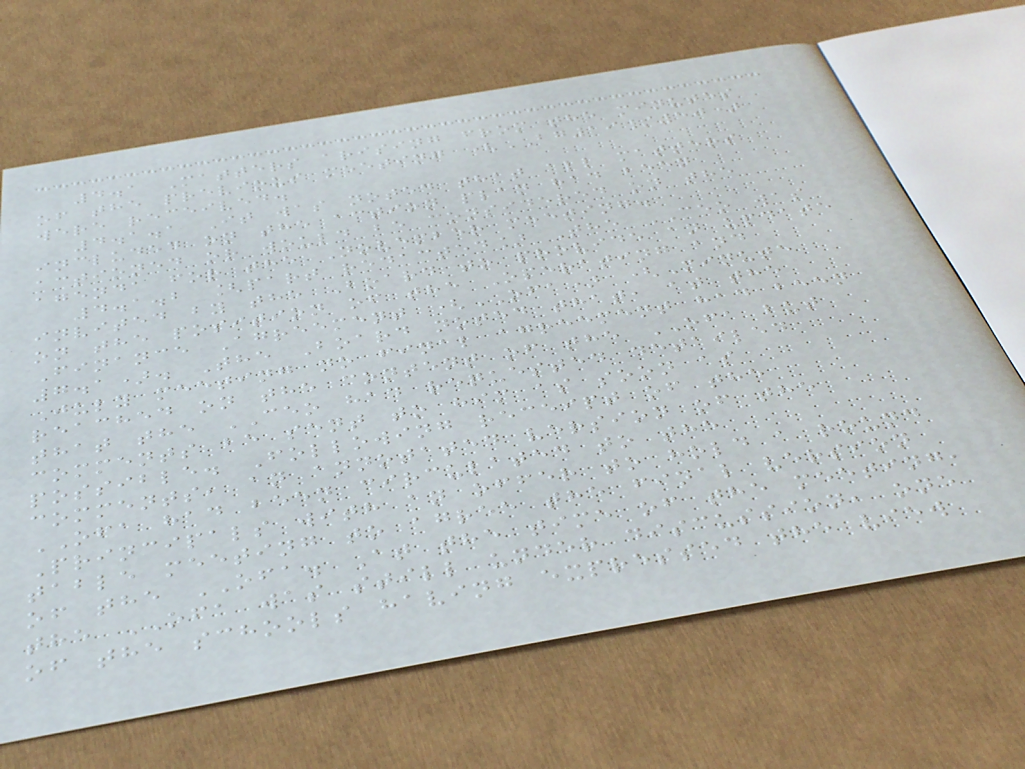4.1 Matters arising from the minutes
of the previous meeting (BG19/50)
were received.
4.1.1 It was noted that all matters
included on the action plan had been
actioned or would be considered on the
agenda for the November meeting.
4.1.2 [part redacted] The CEO was
invited by the Board to provide an update
on the position of the Operating and
Finance Agreement (OFA) (Minute
7.1). The Board noted that, at the
July meeting no final agreement had been
reached on the content of the OFA but
that the CEO had requested detailed
comments be sent to him as soon as
possible. Following receipt of the
comments, an annotated version of the
OFA had been circulated to the
Principals with an offer to hold a round
table meeting to agree the final version
of the OFA. At the time of the meeting,
the OFA was still under discussion, one
of the schools having expressed the view
